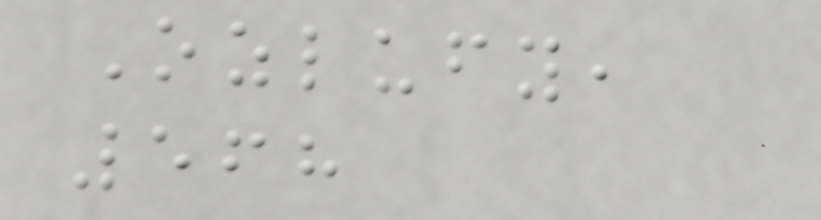Ozlufy,
568
